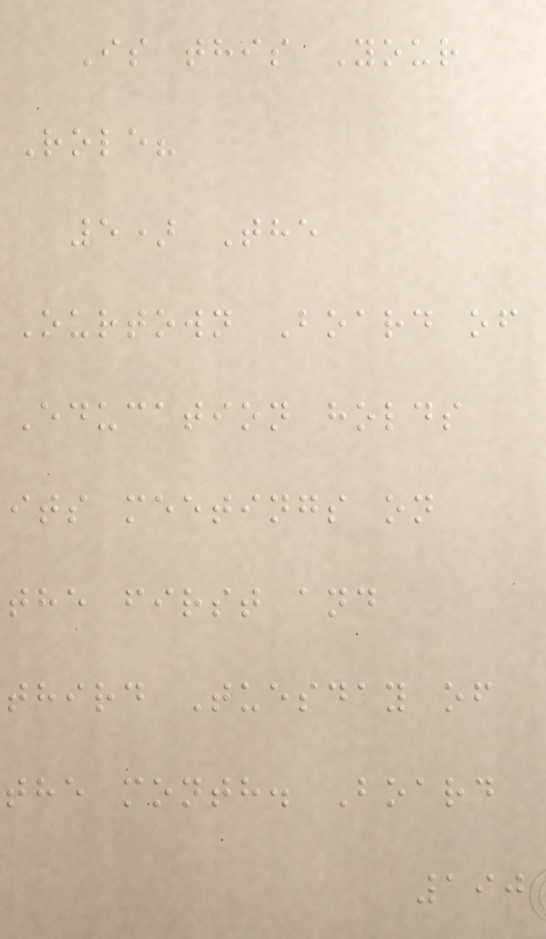Is this Your
Role?
5) The
Ourtown Board of
Education holds
its meetings on
the first and
third Tuesday of
the month. Board
190
